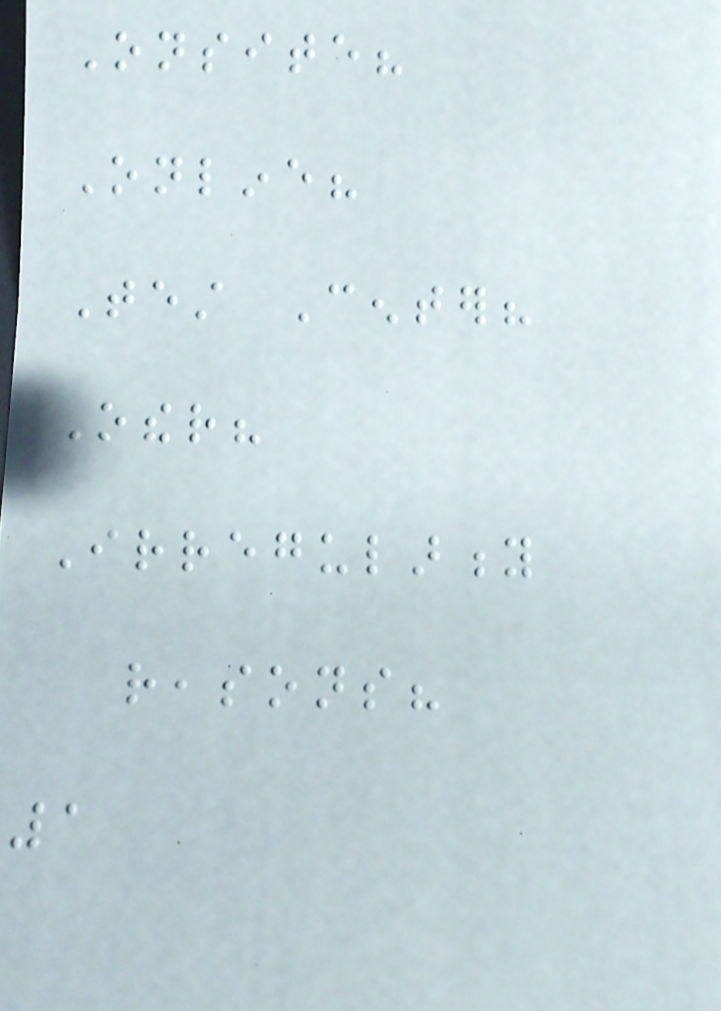Onsite?
Online?
Test Center?
Other?
Irregularity
reasons?
1
